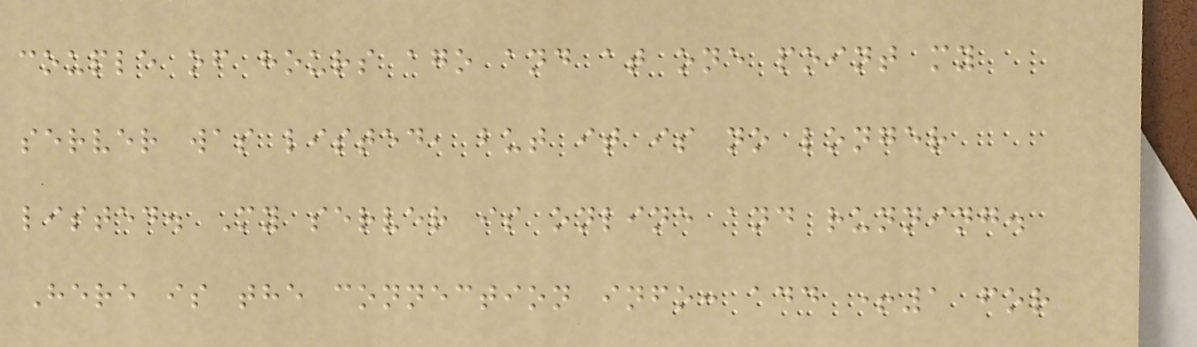couple of hours ago and at one point my
server was listed, but it is no longer
listed. My server is online and running.
Here is the connection info: add +1 for
